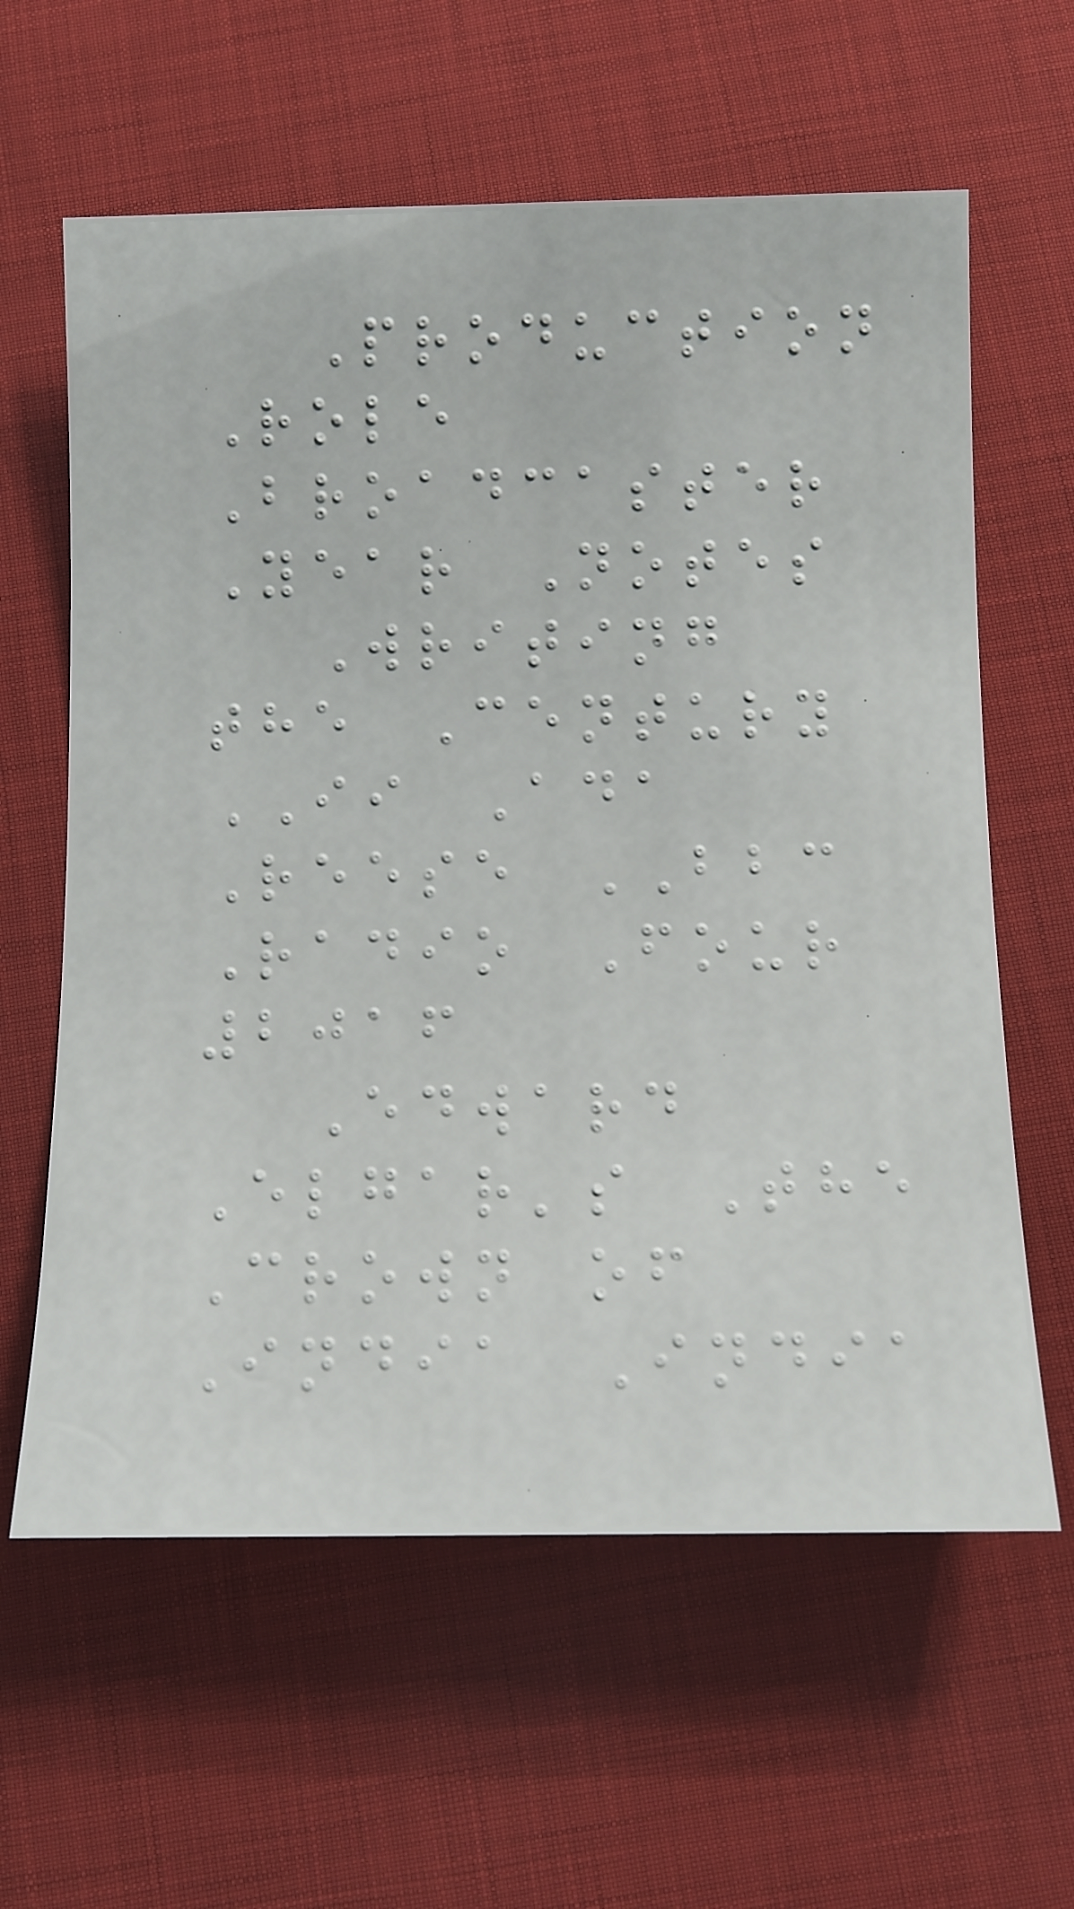Production
Role
Broadcaster
Year Notes
Writing
the Century
II Ada
Reese BBC
Radio Four
2016
Edward
Elgar's The
Crown of
India India
